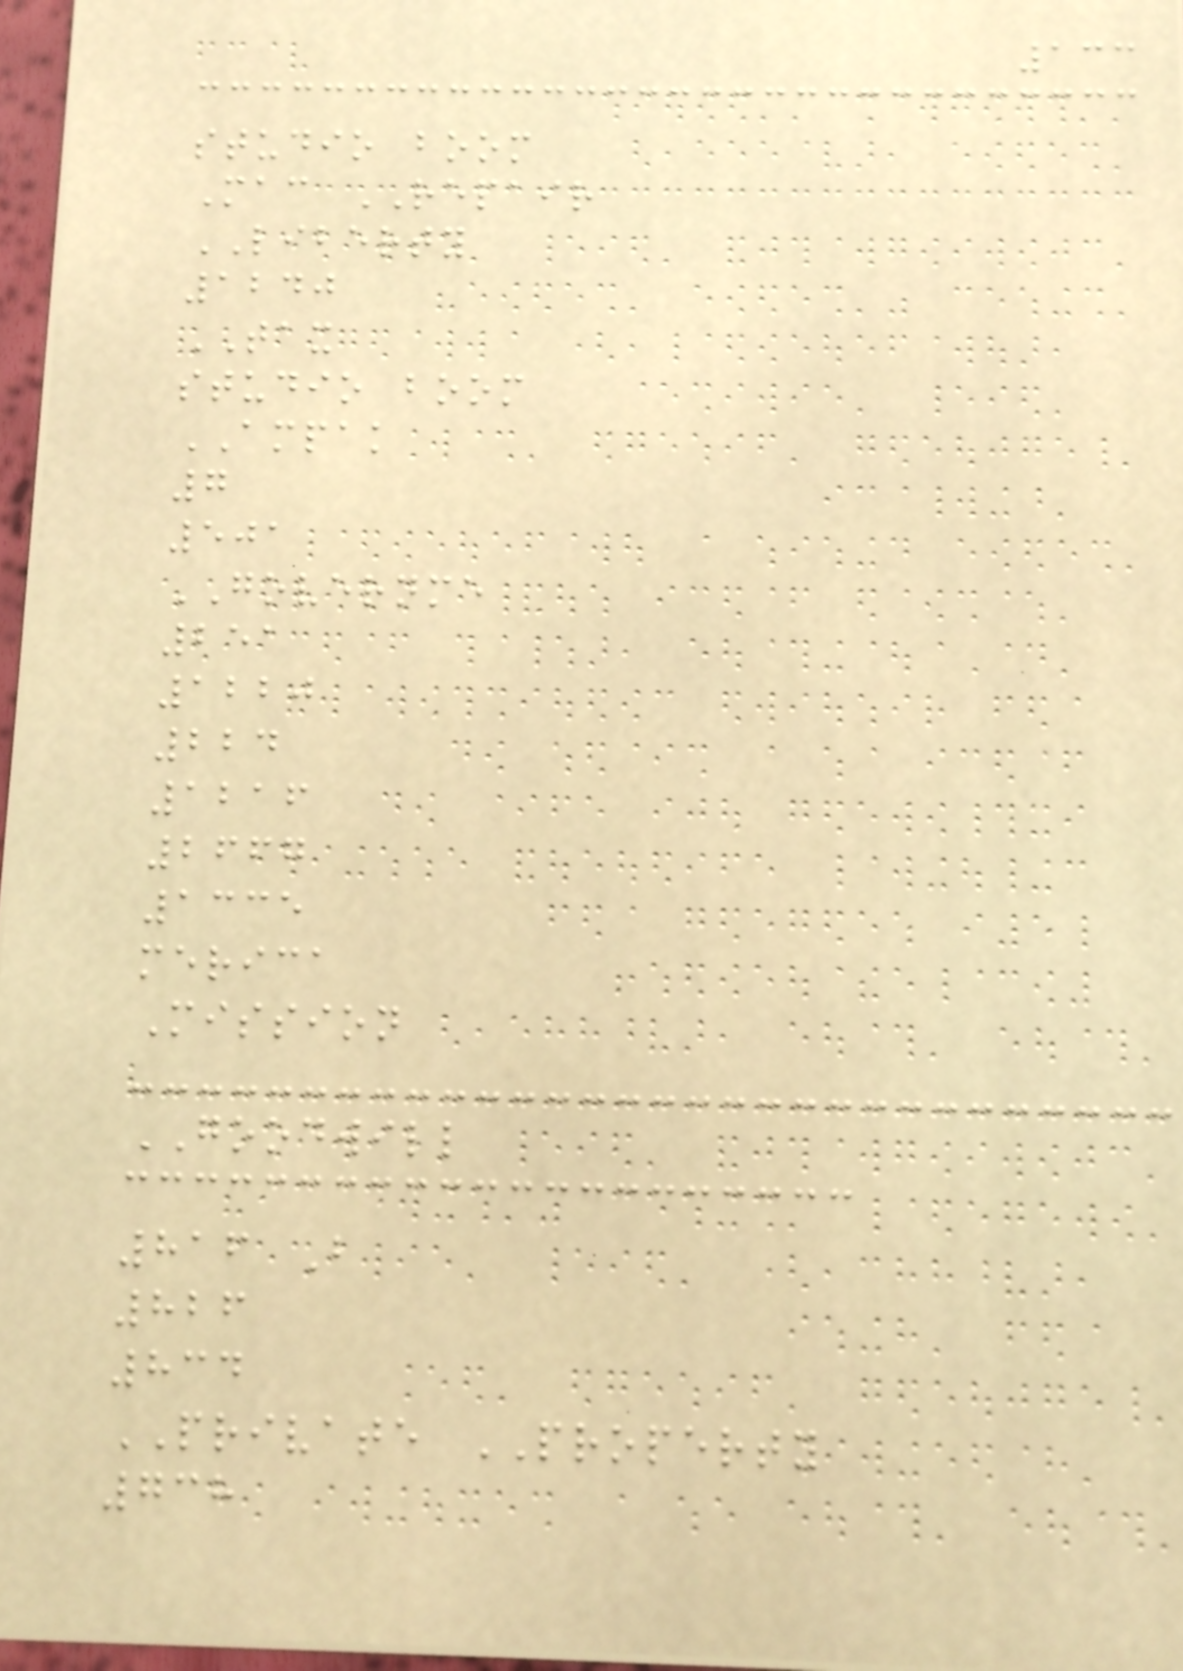133
studio boom
Mac REPAIR
LIBERTY
1240
TAX
studio boom
AMPAK
7
501
GOVERNME
251
1220
224
1216
2667
1335
merica
Mission
GOODWILL
816 B
826
834
PRIVATE PROPERTY
738
